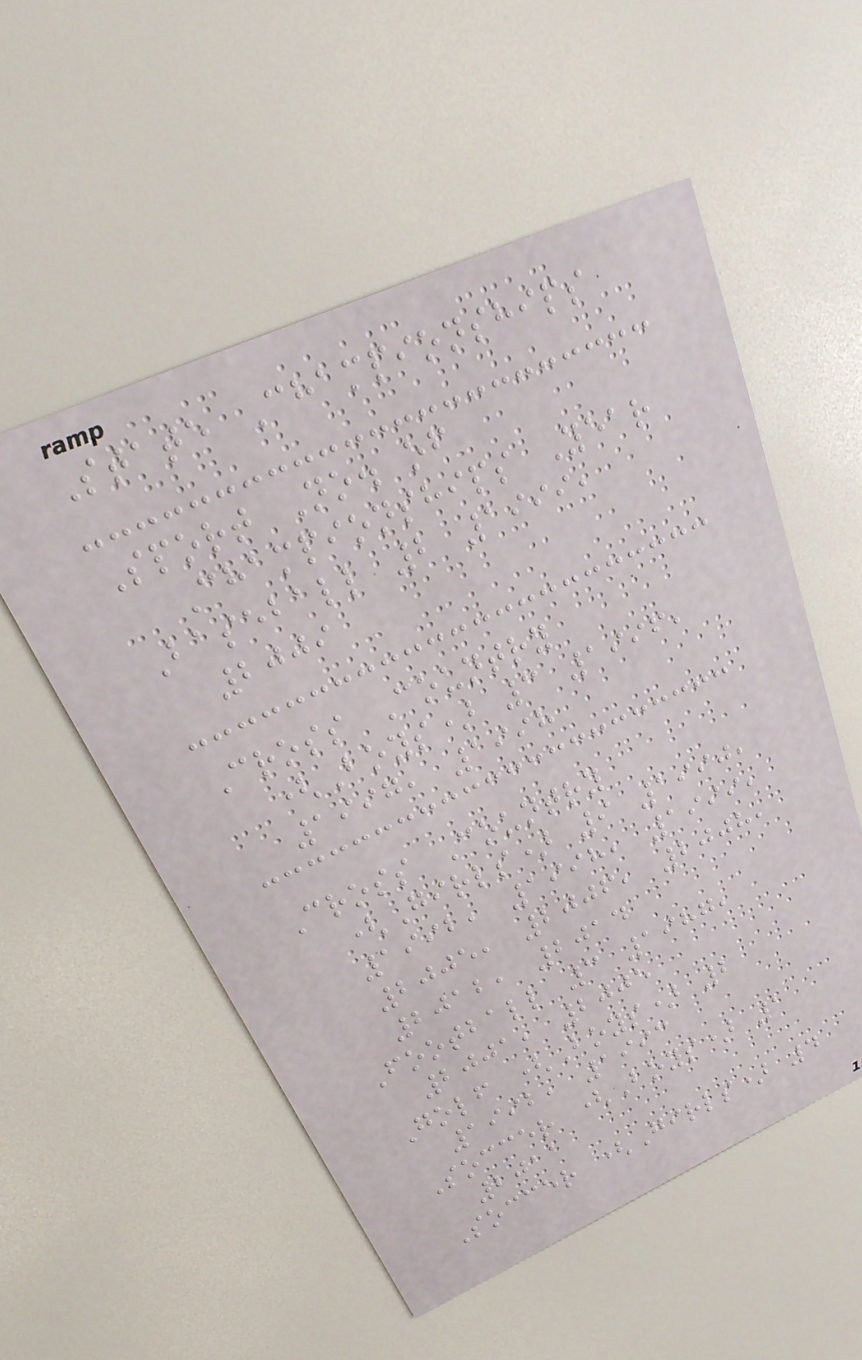State Championships
Sport No. of
Championships Year
Baseball 2 1999,
2009
Cross Country
(Boys) 3 1996,
1997, 1998
Cross Country
(Girls) 9 1990,
1992, 1998, 1999,
2005, 2006, 2008,
2012, 2014
Football 3 1987,
2001, 2005
Golf (Boys) 2
1992, 1993
Soccer (Boys) 1
2011
Soccer (Girls) 4
